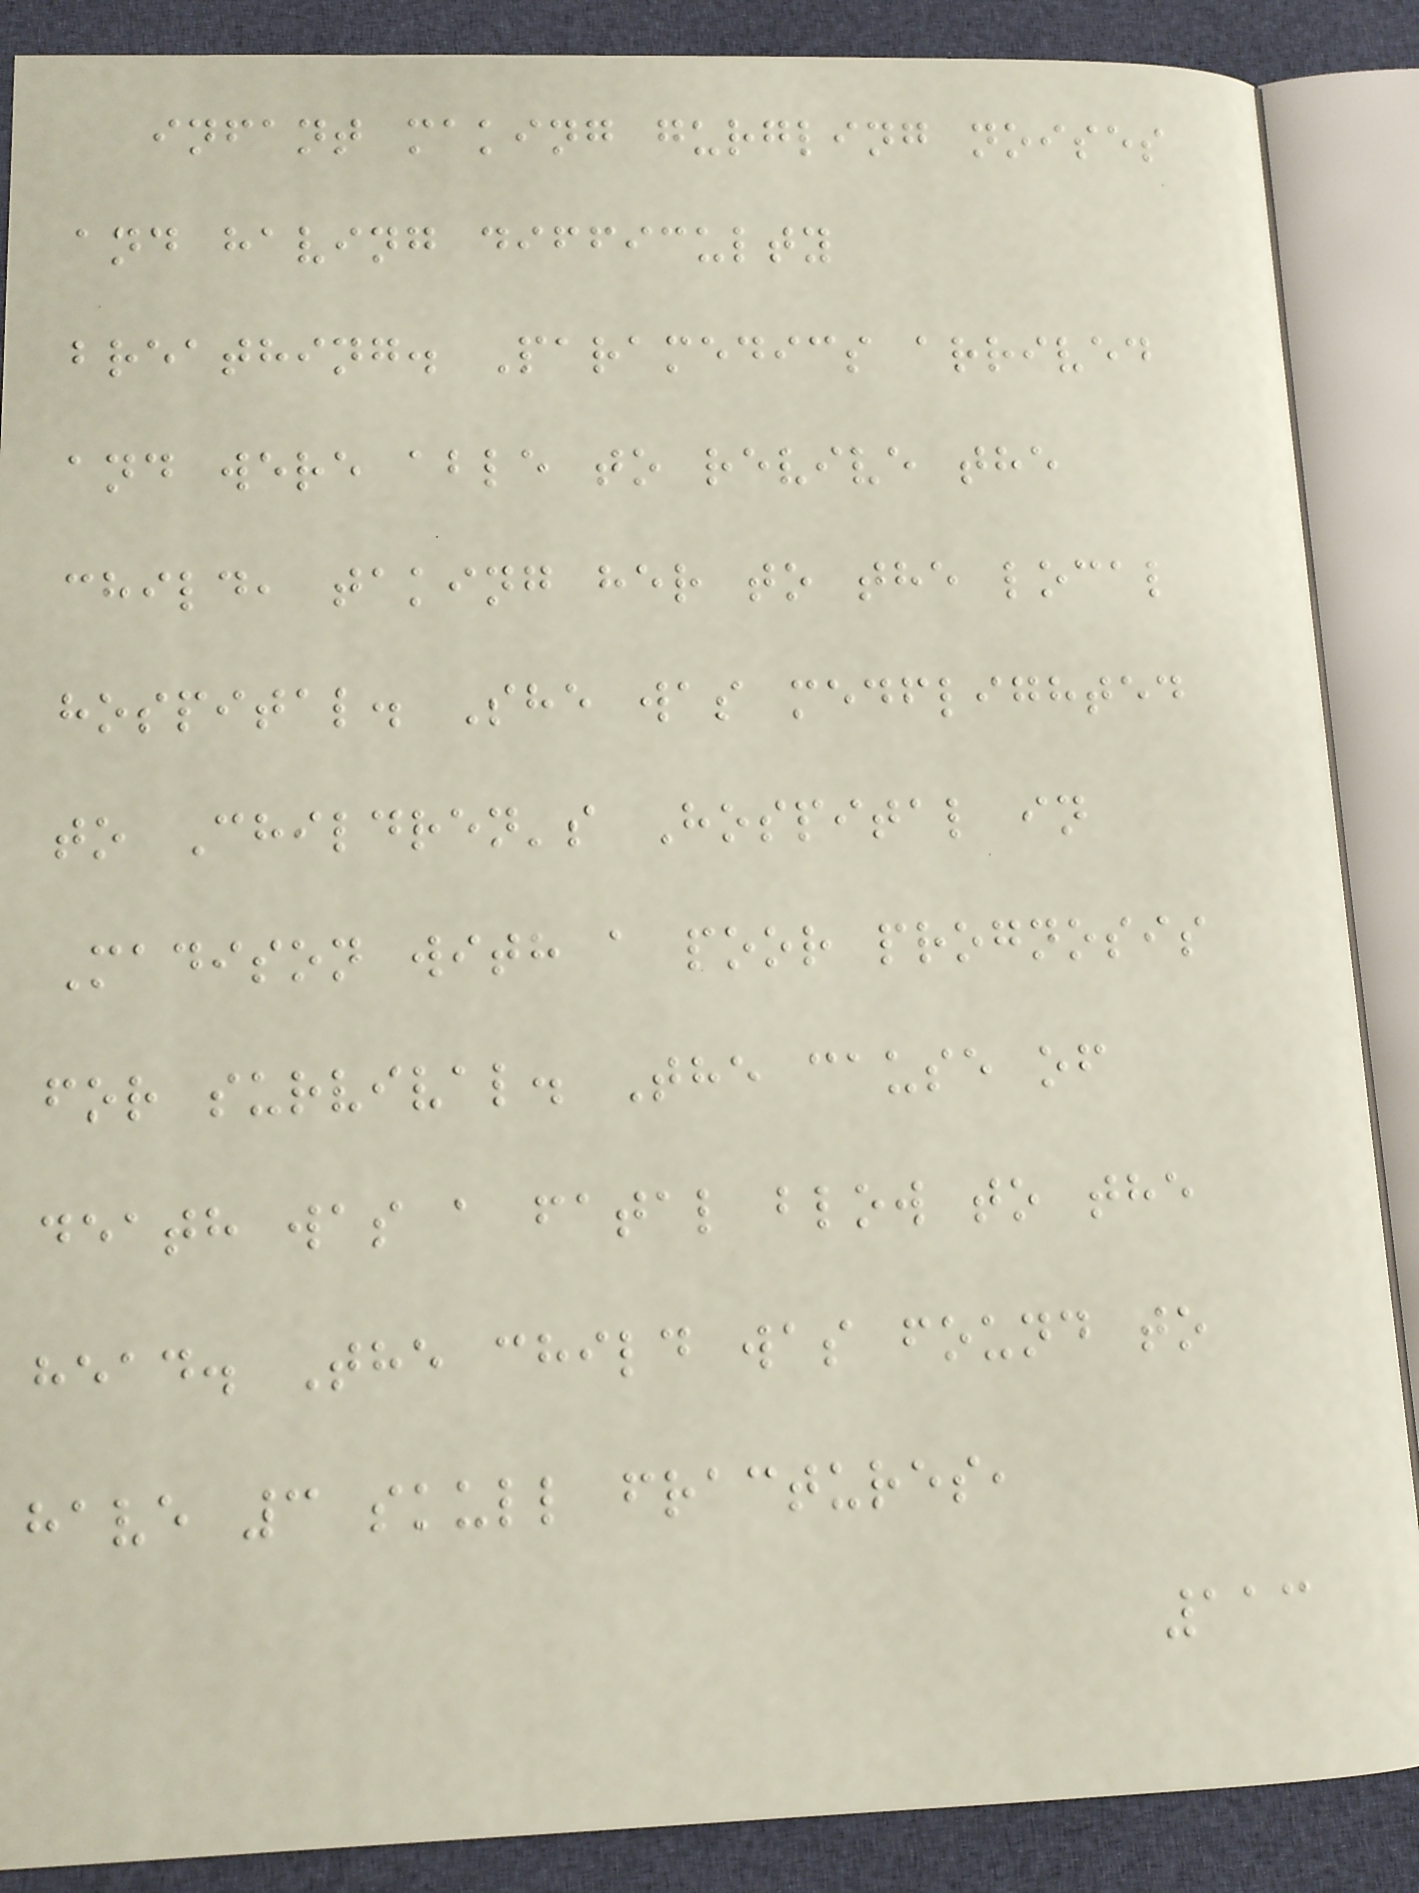infant making gurgling noises
and having difficulty
breathing. Paramedics arrived
and were able to revive the
child, taking her to the local
hospital. She was medflighted
to Children's Hospital in
Madison with a poor prognosis
for survival. The cause of
death was a fatal blow to the
head. The child was found to
have 3 skull fractures,
113
